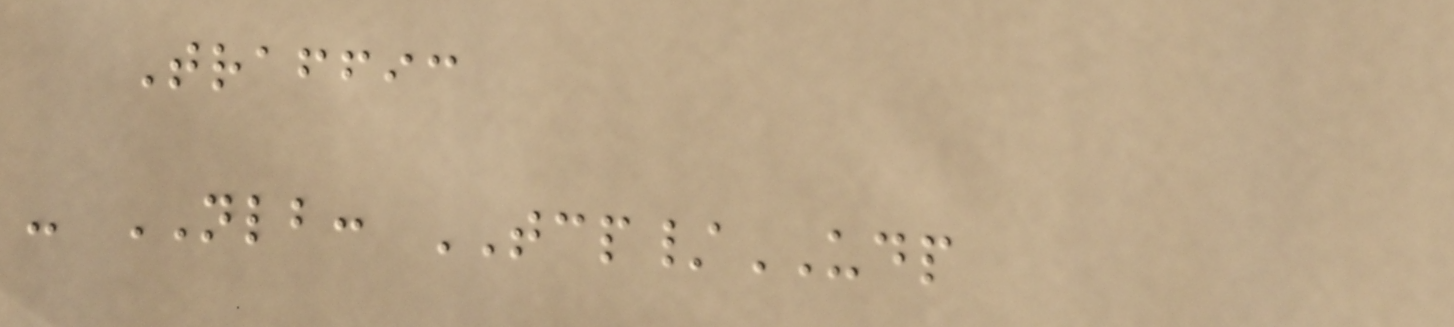Traffic
- NLB: TCP/UDP
